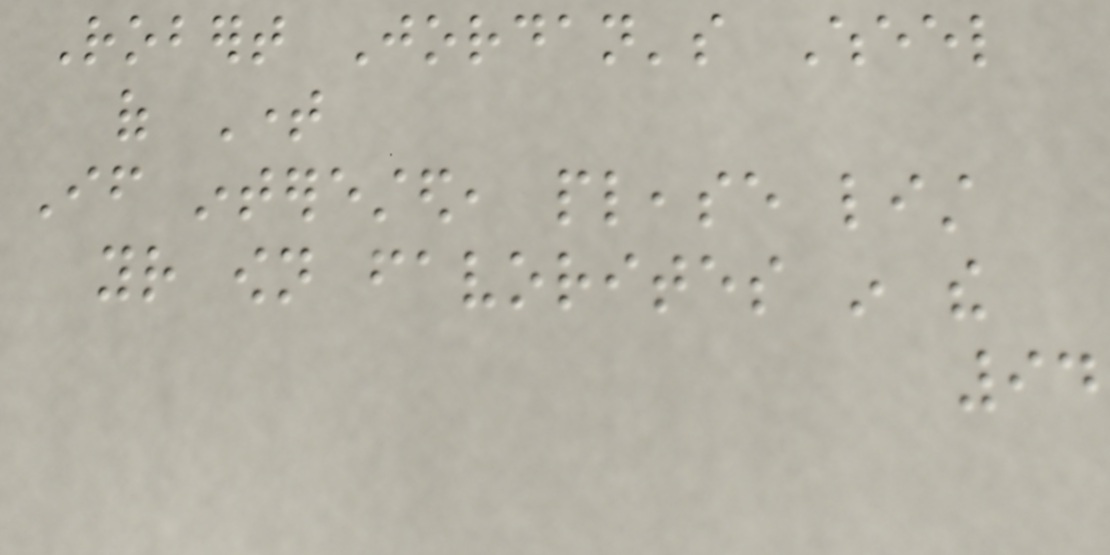Robert Jordan's Wheel
of Time
If interested, please list
your own favorites in the
94
